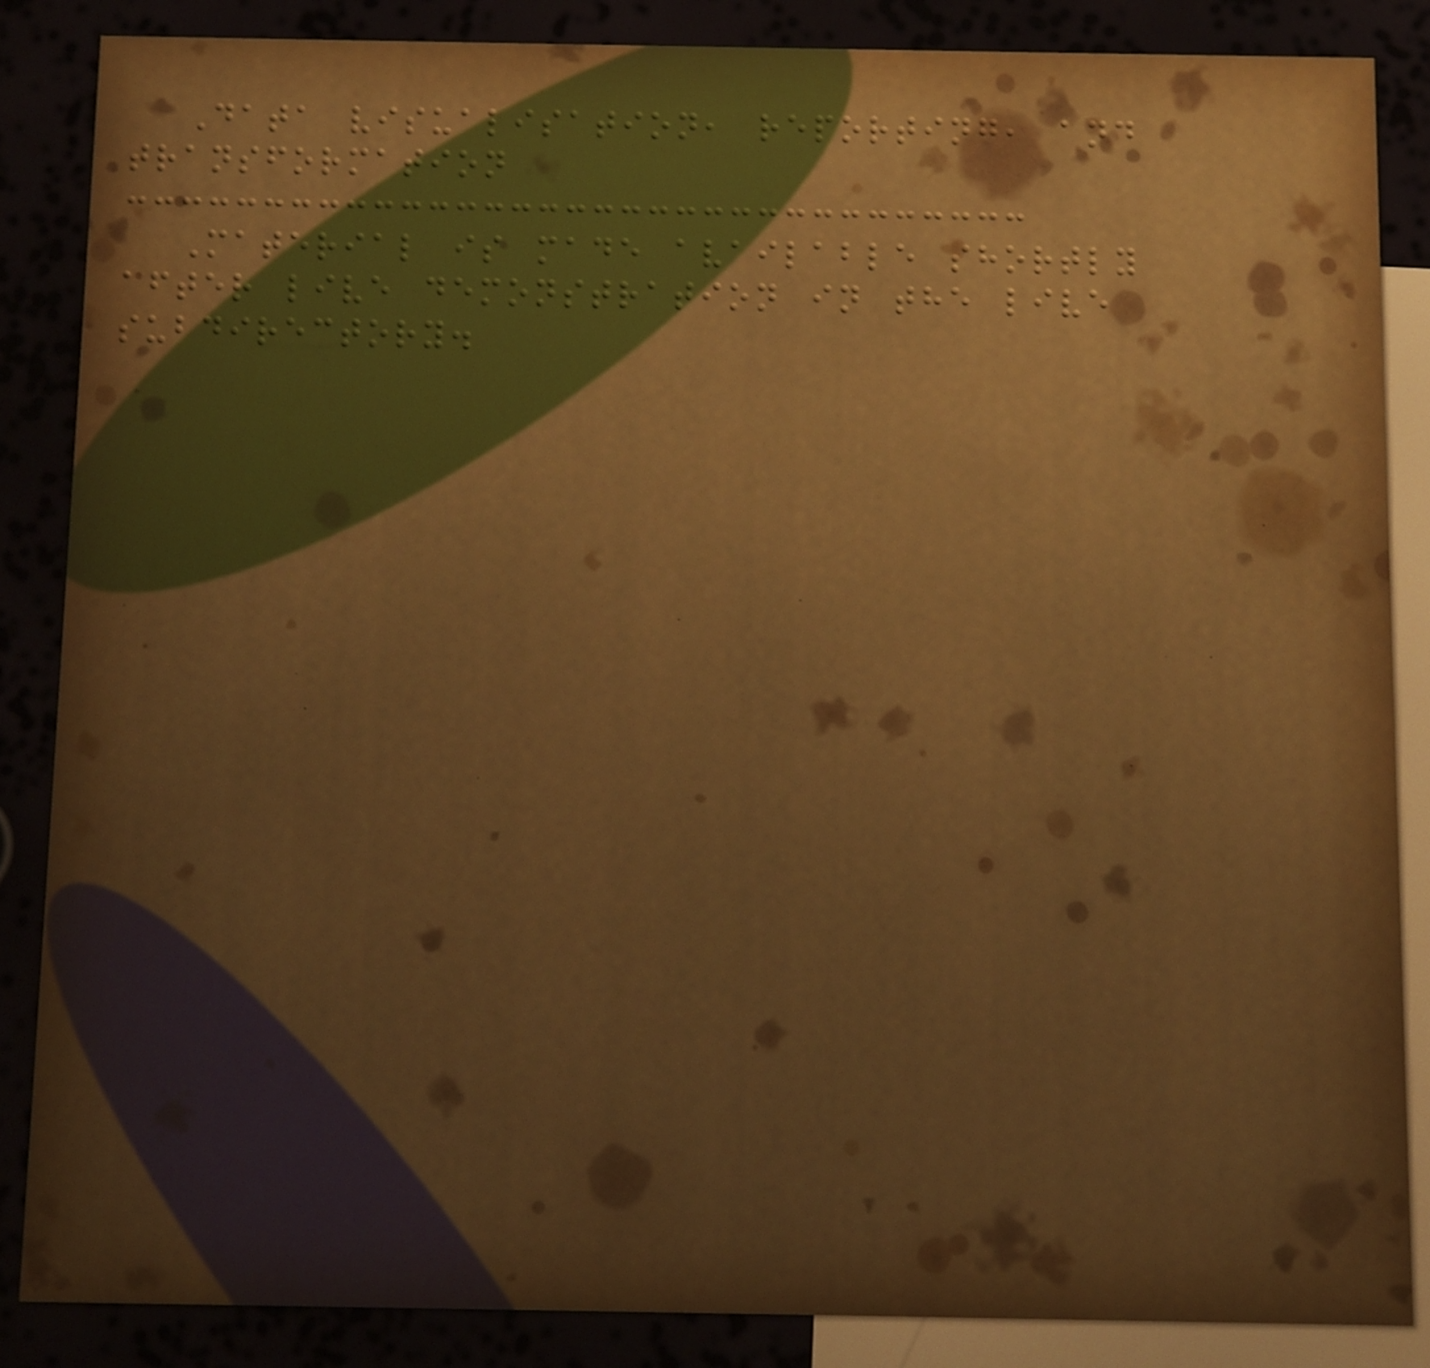Data visualisation, reporting, and
transformation
Material is made available shortly
after live demonstration in the live
subdirectory.
